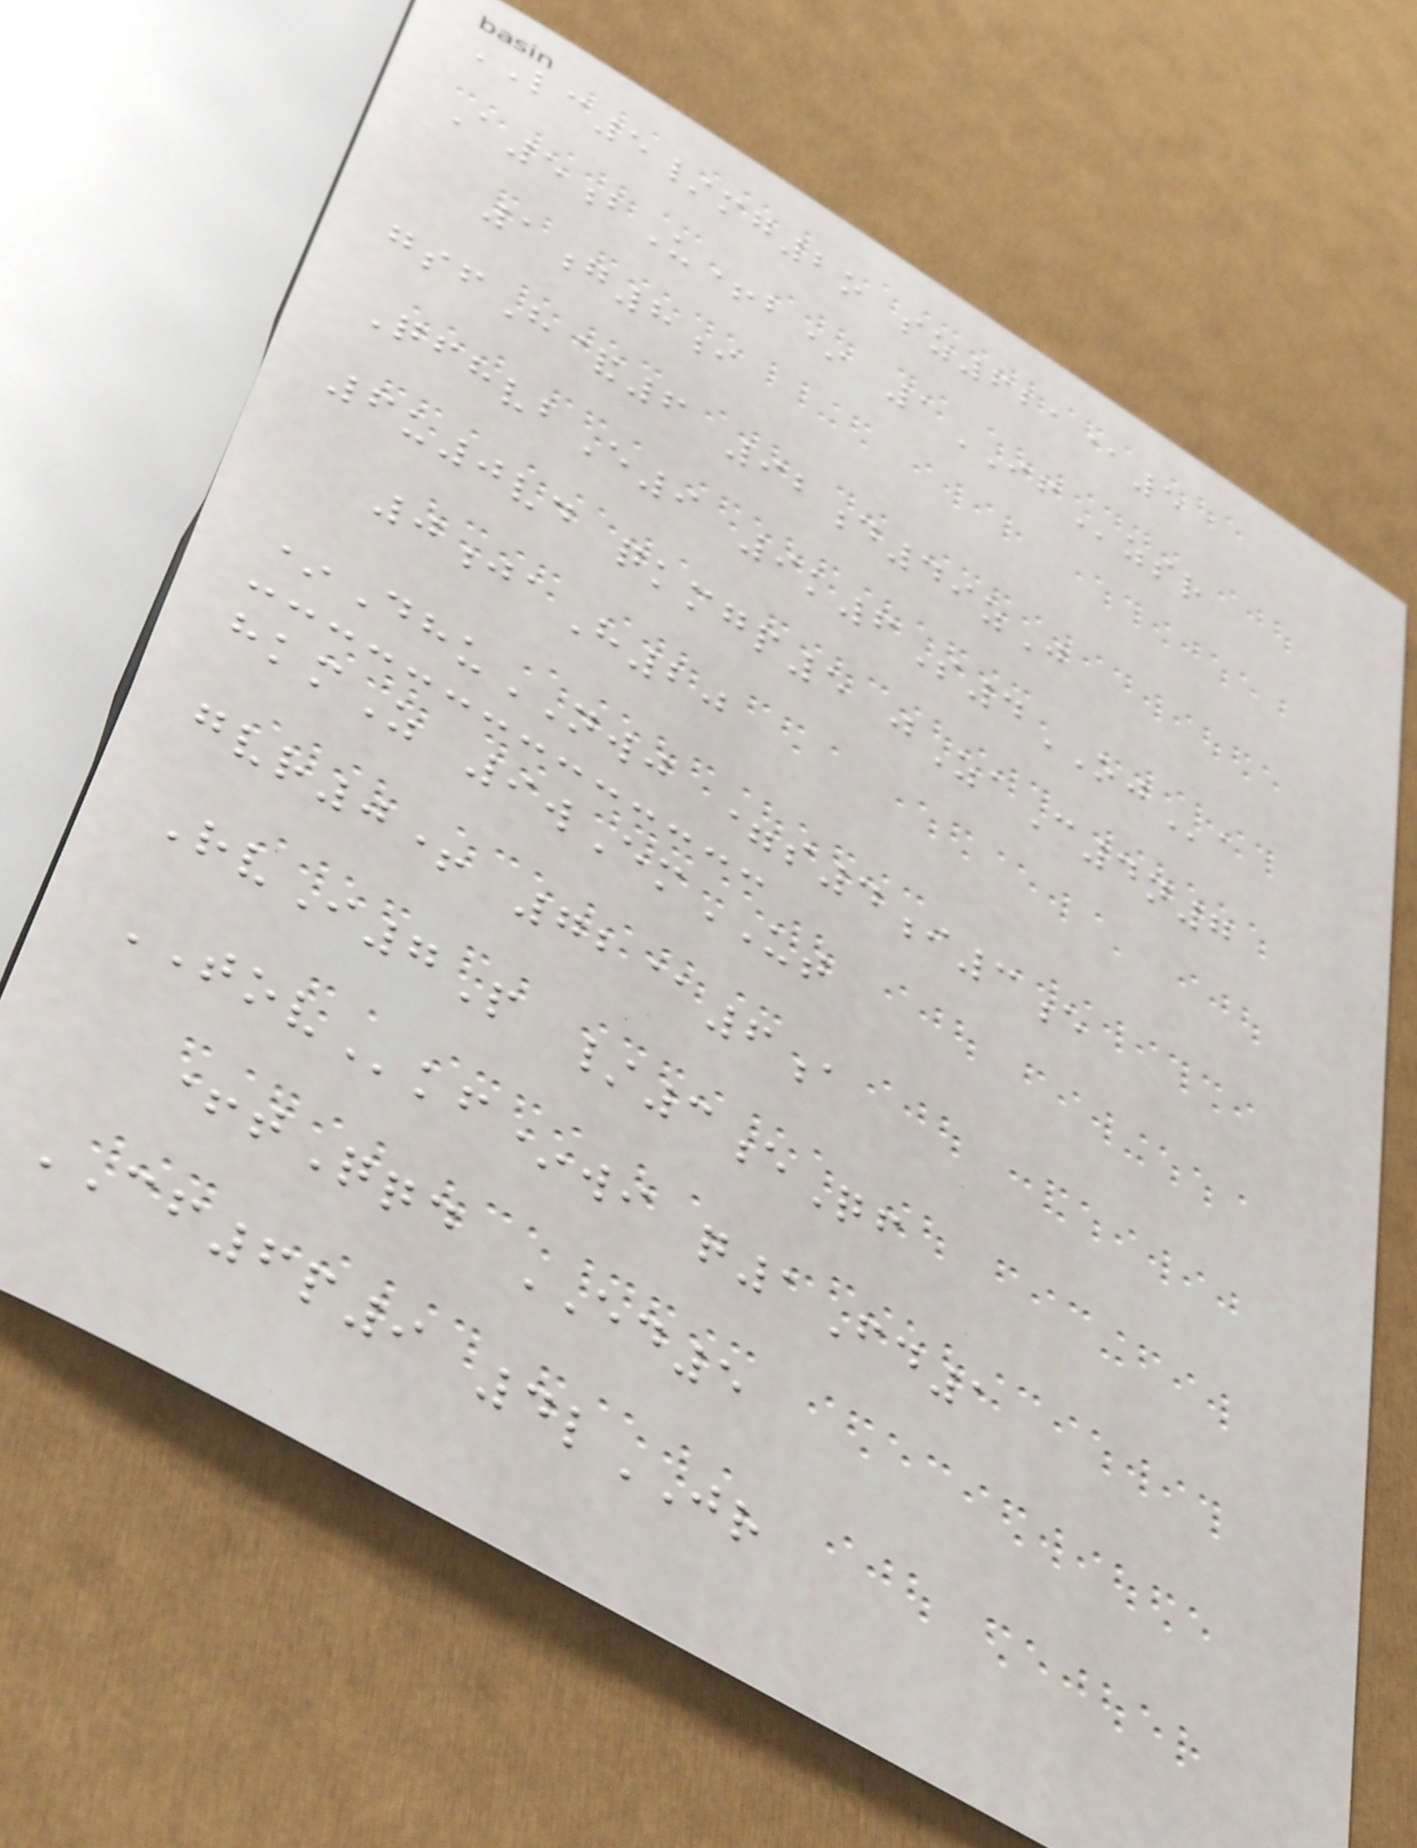LC5/mg2o sz621@5
A5bU+b* 1IFzsr
1g8i
gsfH&6 92d49zJ
QfhvbE9 9k6S4OJa
6u0vd qkmgp5 jZaC4n7
0jaH20
*DhuNWJ =s4i3e
hkmZ 9wEmUT
gvr0+ 72@6a
RvI7P /3eQf
TOVkf*wi q1Fd1
+tQqd ED5
CF6p9 4lJR
